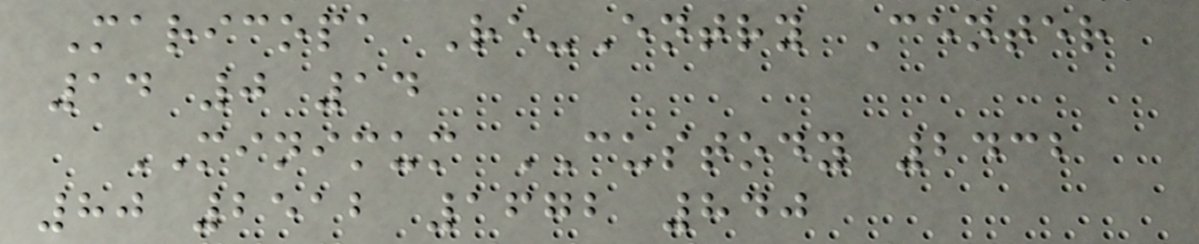Maricopa Re-Entry Center
14 0 14
MINIMUM CUSTODY 2432
80 2512 1672 840
